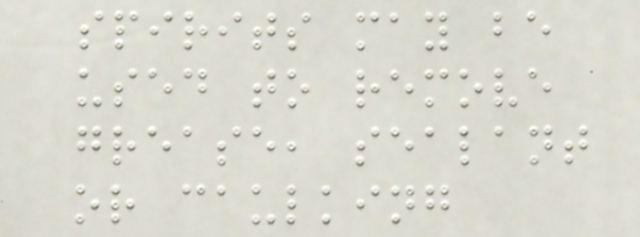spirits may be
used to remove
grease, sealant
or caulking
